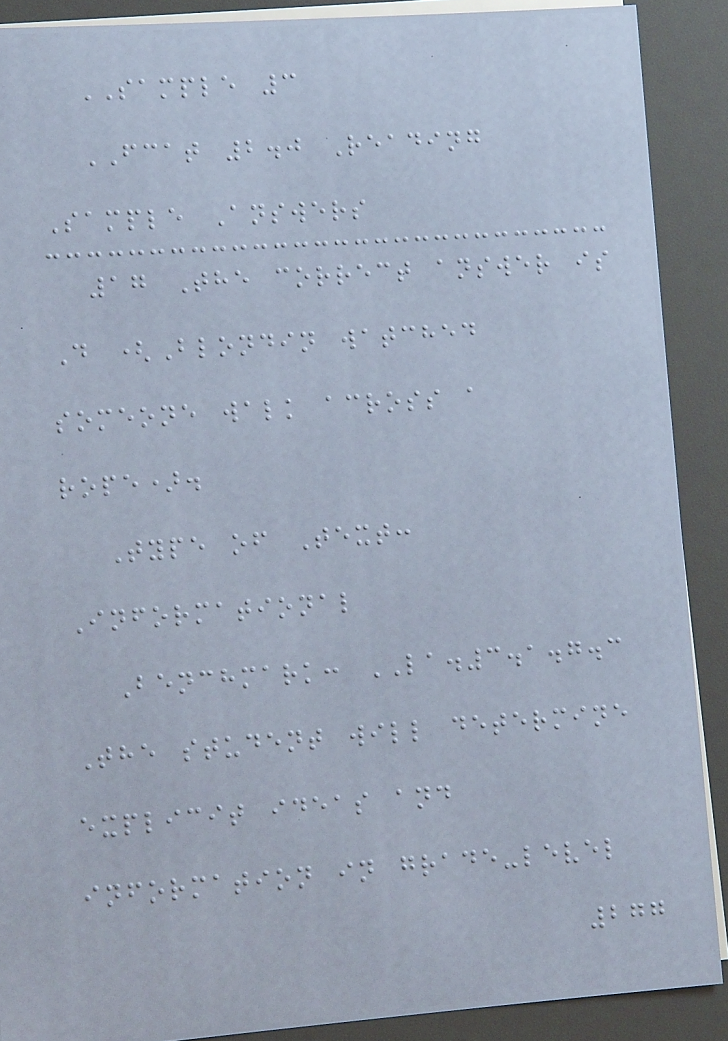SAMPLE 3
FCAT 2.0 Reading
Sample Answers
17 The correct answer is
D (Blondin watched
someone walk across a
rope).
Type of Text:
Informational
Benchmark: LA.3.1.7.3
The student will determine
explicit ideas and
information in grade-level
277
